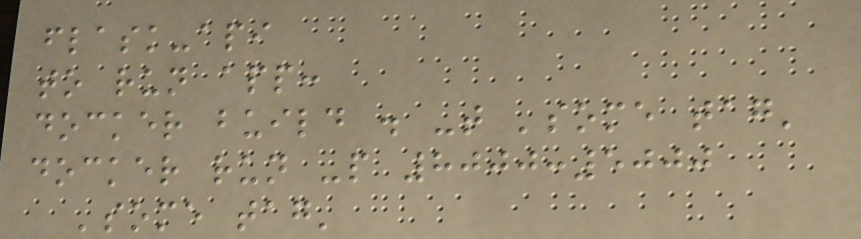flask-api
to run app:
docker build . -t 'some tag'
docker run -p 8000:5000
'some tag'
